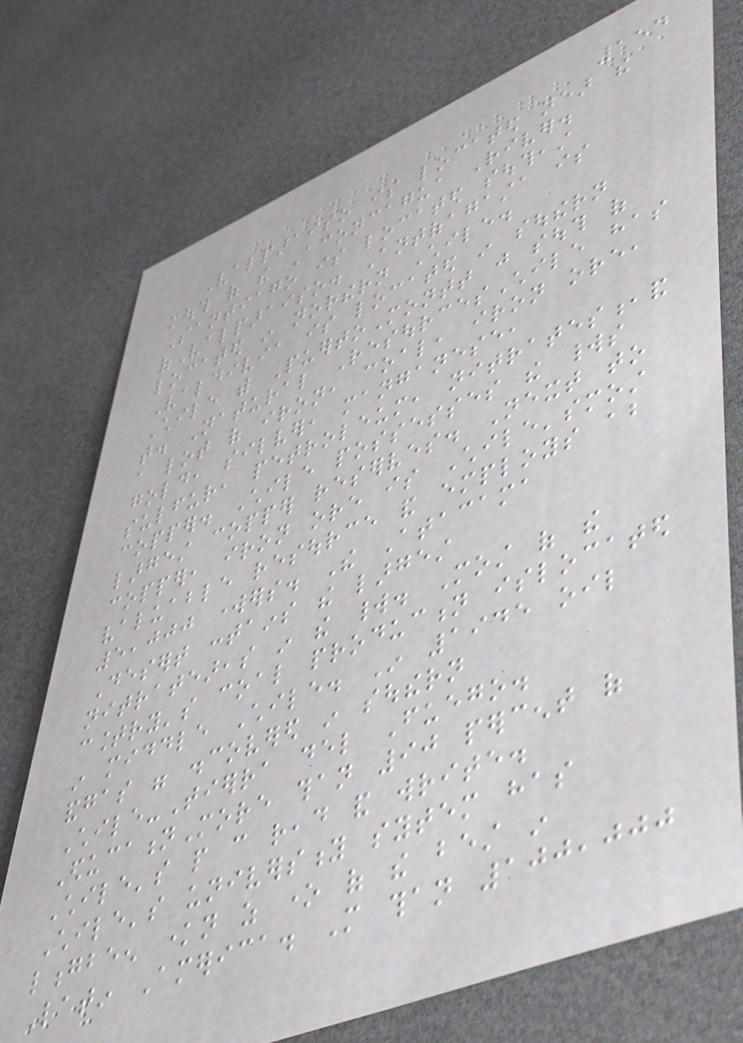154
Valparaiso is located near the
mouth of the Aconcagua River.
Santiago is located southeast
ofValparaiso. Antofagasta is
located in northern Chile.
Valdivia is located in southern
Chile with PuertoMontt just south of
that. Natural ResourcesChile has
a lot of iron, coal, iron ore,
gold, silver, manganese,
sulfur, petroleum, nitrates,and
copper. Chile possesses the worlds
largest copper reserves. Next to
copper, iron ore is Chile'smost
valuable resource and employs about
5,000 workers. The Atacama
Desert contains the largest
nitrateareas in the world. Most of the
country's coal production islocated
in middle Chile. In 1945 oil
andgas were discovered in southern
Chile-Tierra del Fuego.
EducationMore than 90 percent of
Chile's people can read and write.
Chile's university sytem has
longbeen known as one of the best in
Latin America. More than 100,000
